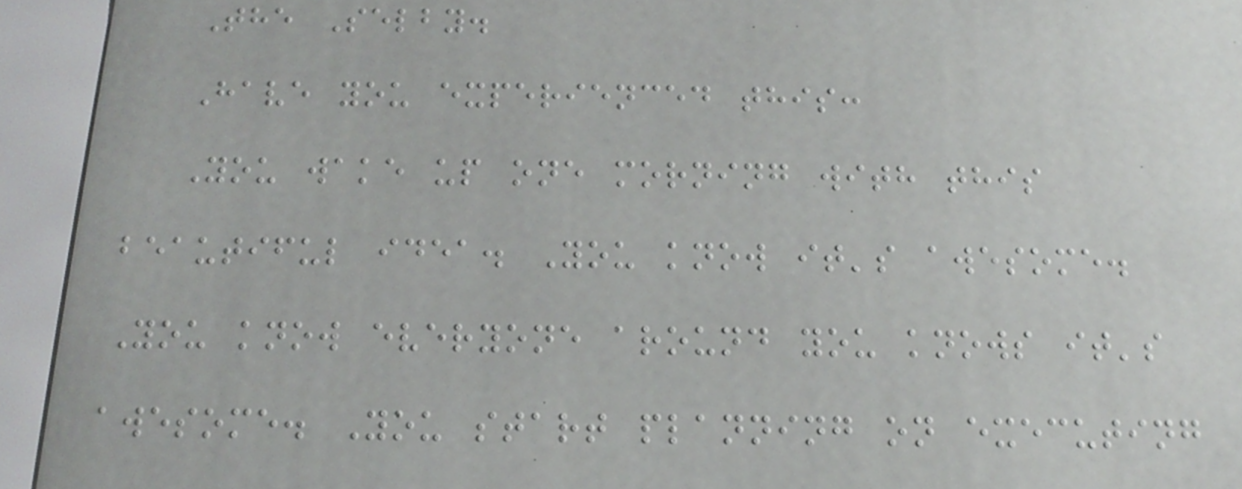The Selby.
Have you experienced this:
You wake up one morning with this
beautiful idea. You know it's awesome.
You know everyone around you knows it's
awesome. You start planning on executing
